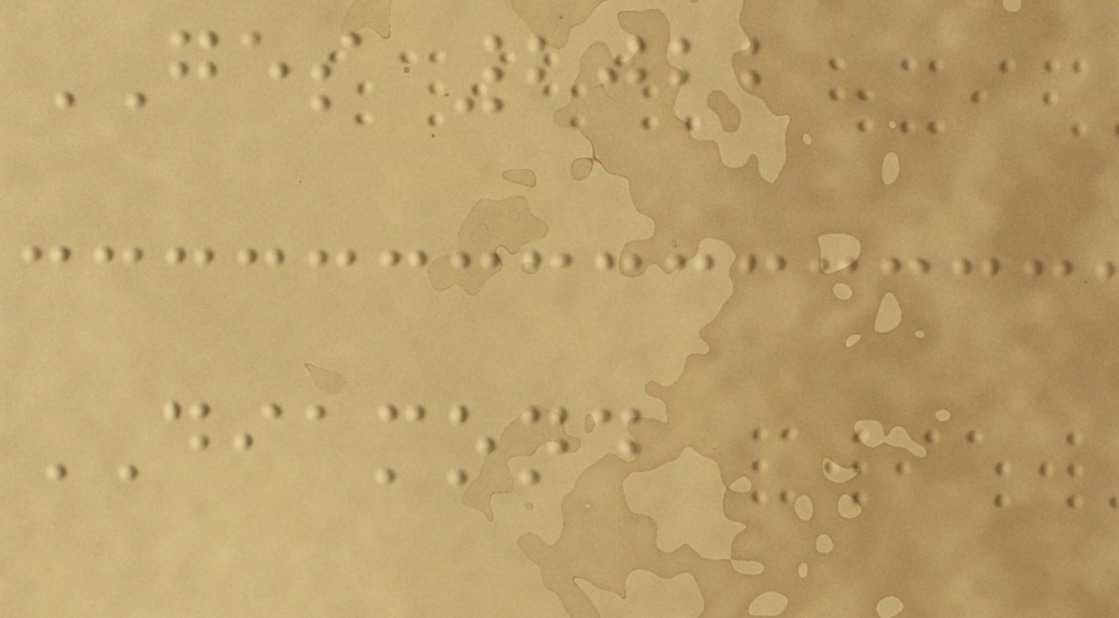GES 2022
DIAMOND
